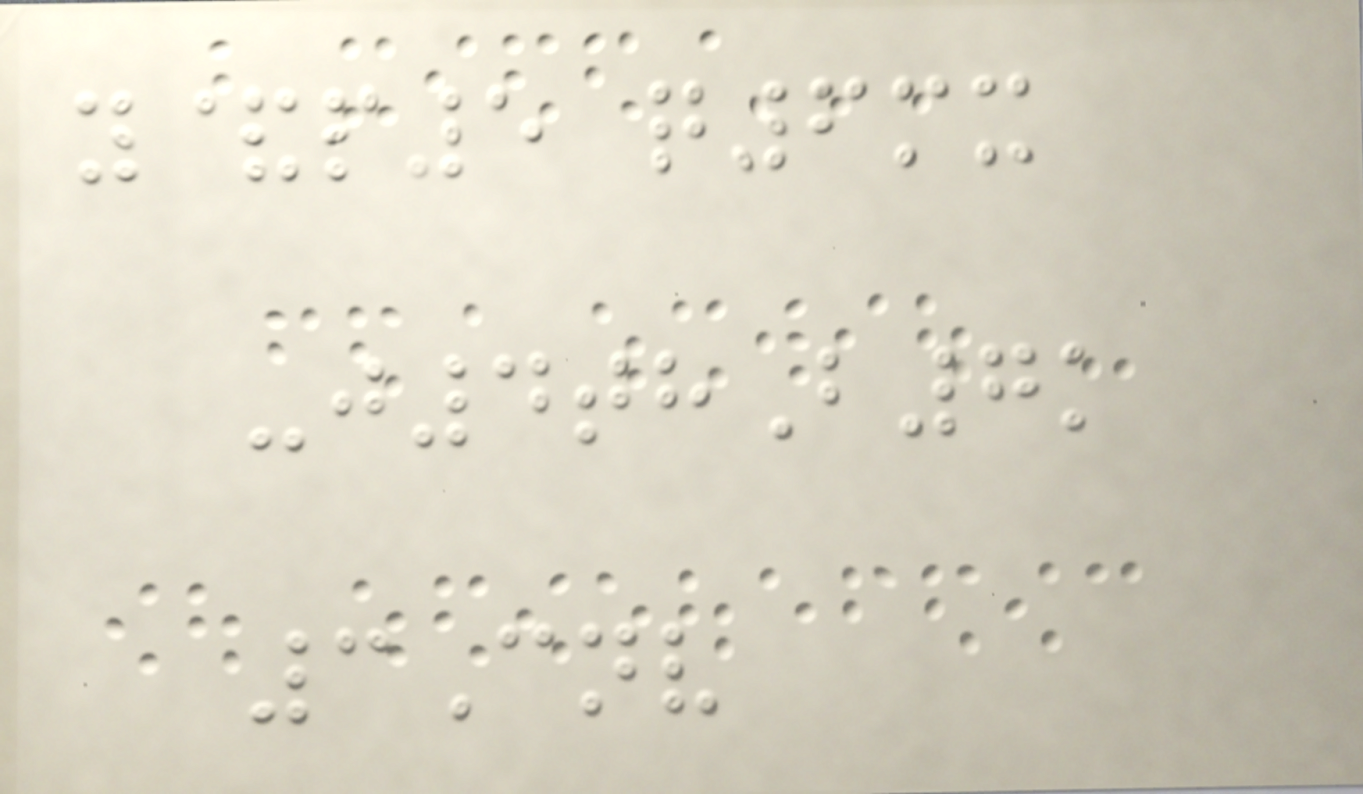y&p5 q6mx
-j4thB7k
3Cnv
